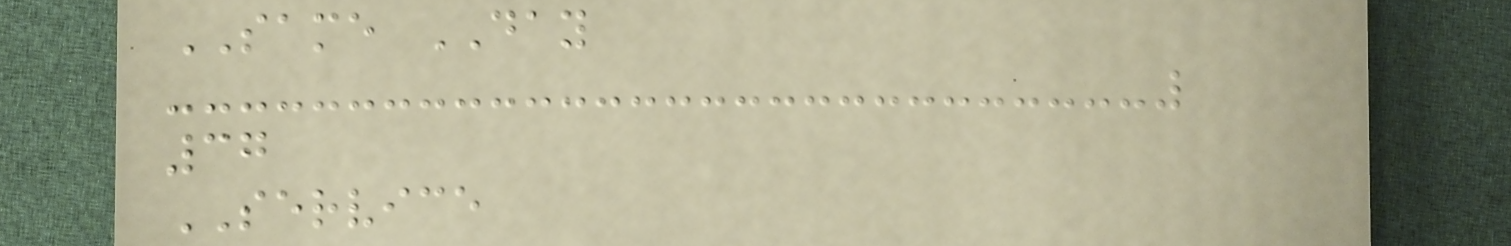SAME DAY
37
SERVICE
